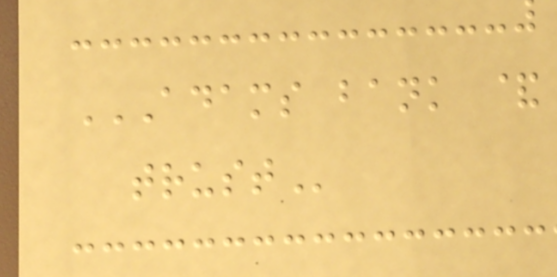ADAMS BANK &
TRUST
